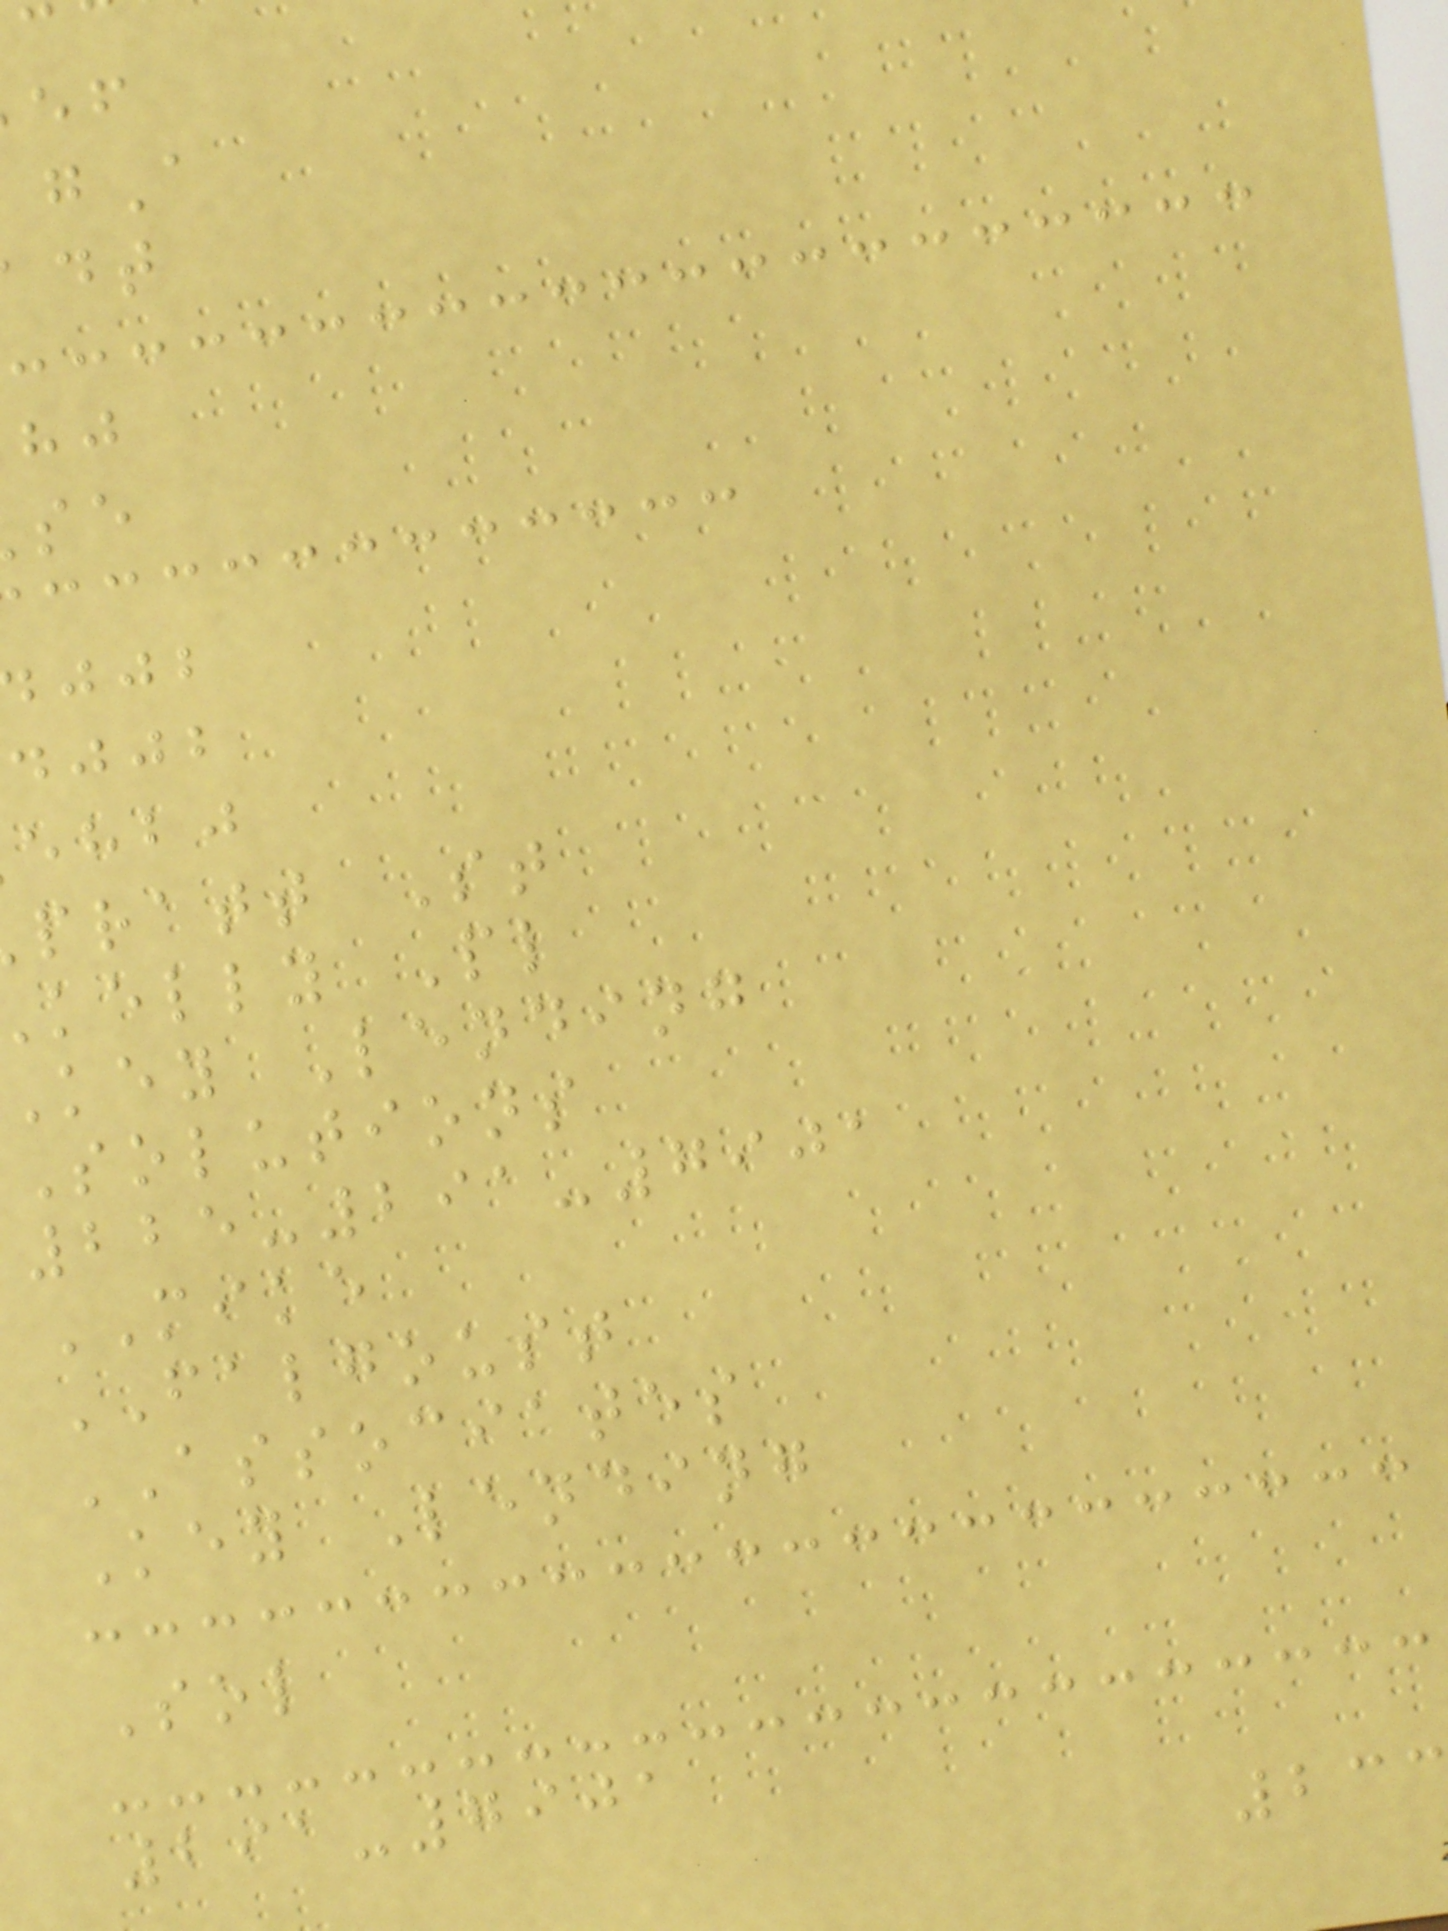djjb
ehbj
pratt St
kelly Pl
key Lending
Solutions
225-291-7901
MIKE
FALGOUST
ASSOCIATES
Key Lending
Sol
291-7901
233
